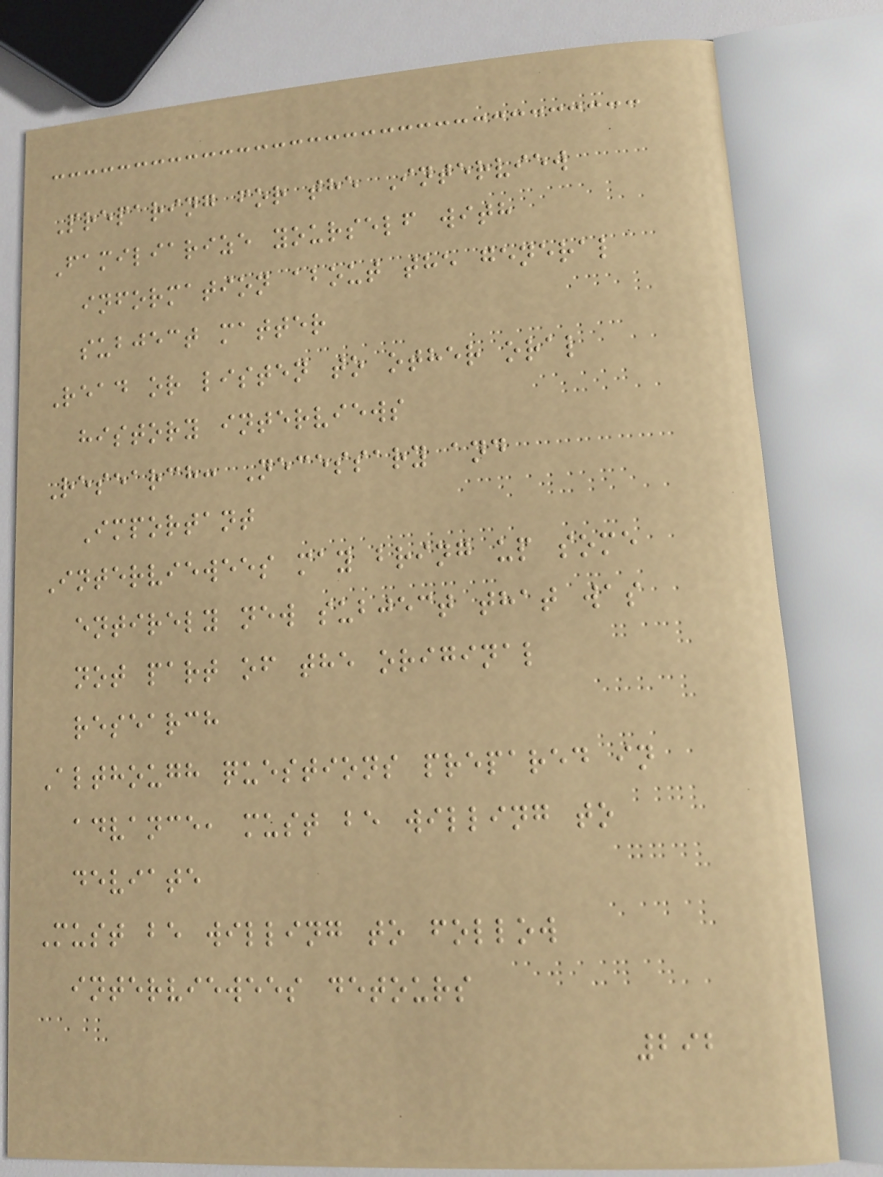Preparing for the Interview
Familiarize yourself with
information about the general
subject matter
Read or listen to other oral
history interviews
Research: Necessary and
Important
Interviewees may bring up some
entirely new subject that was
not part of the original
research
Although questions prepared in
advance, must be willing to
deviate
Must be willing to follow
interviewees detours
292
